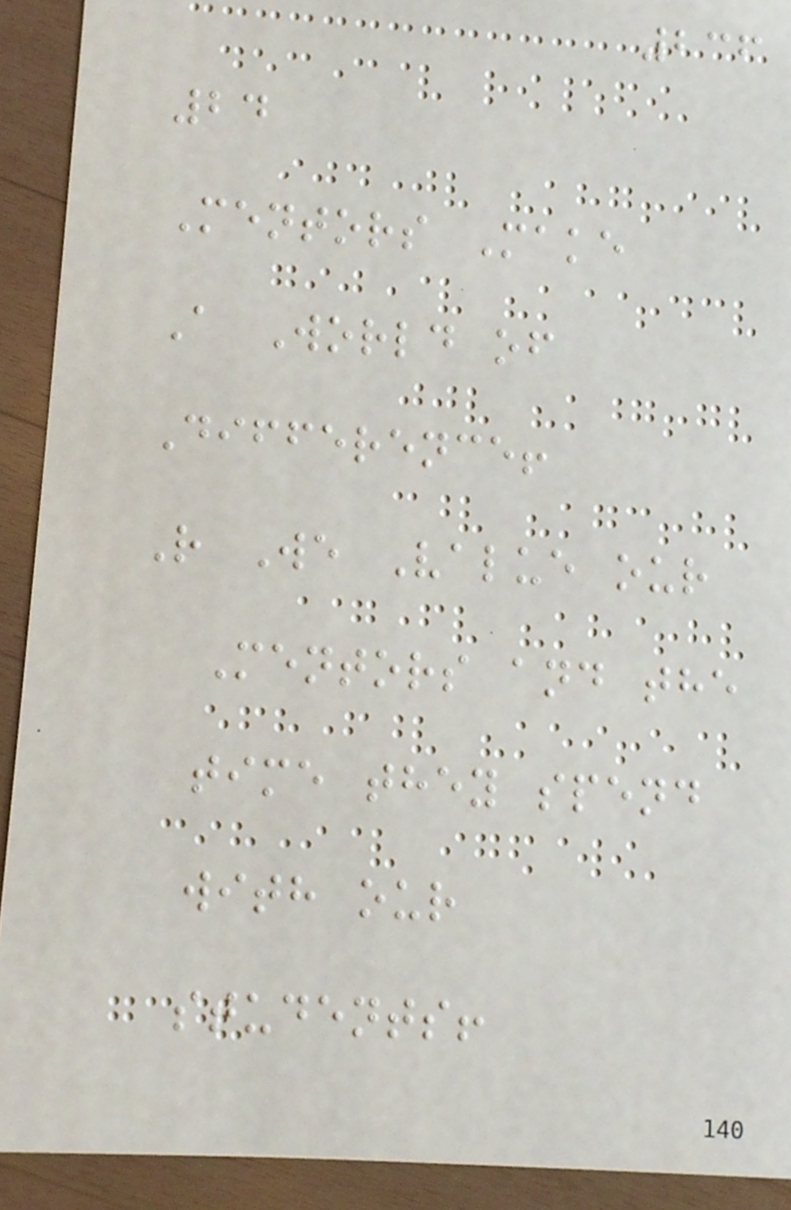236
24
Mentors Make
A World of
Difference!
R We Value our
Mentors and the
time they spend
with our
students!
